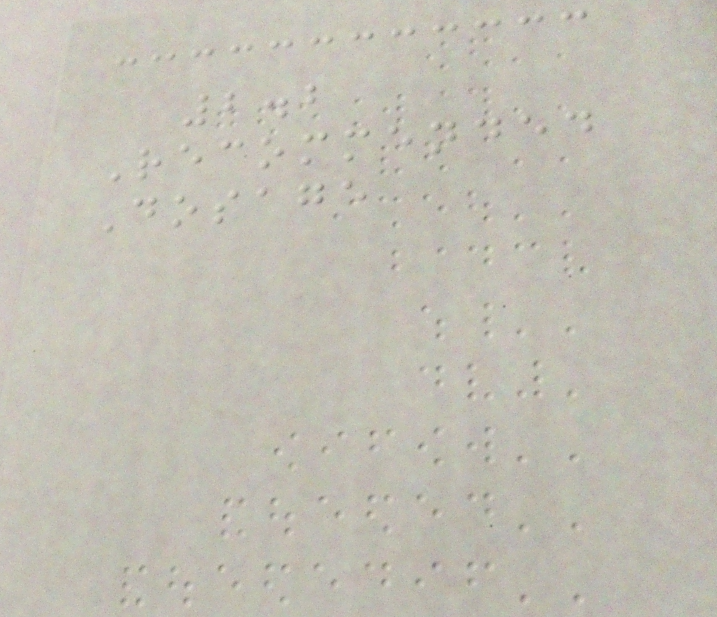2.2
Recommended
Dosage
